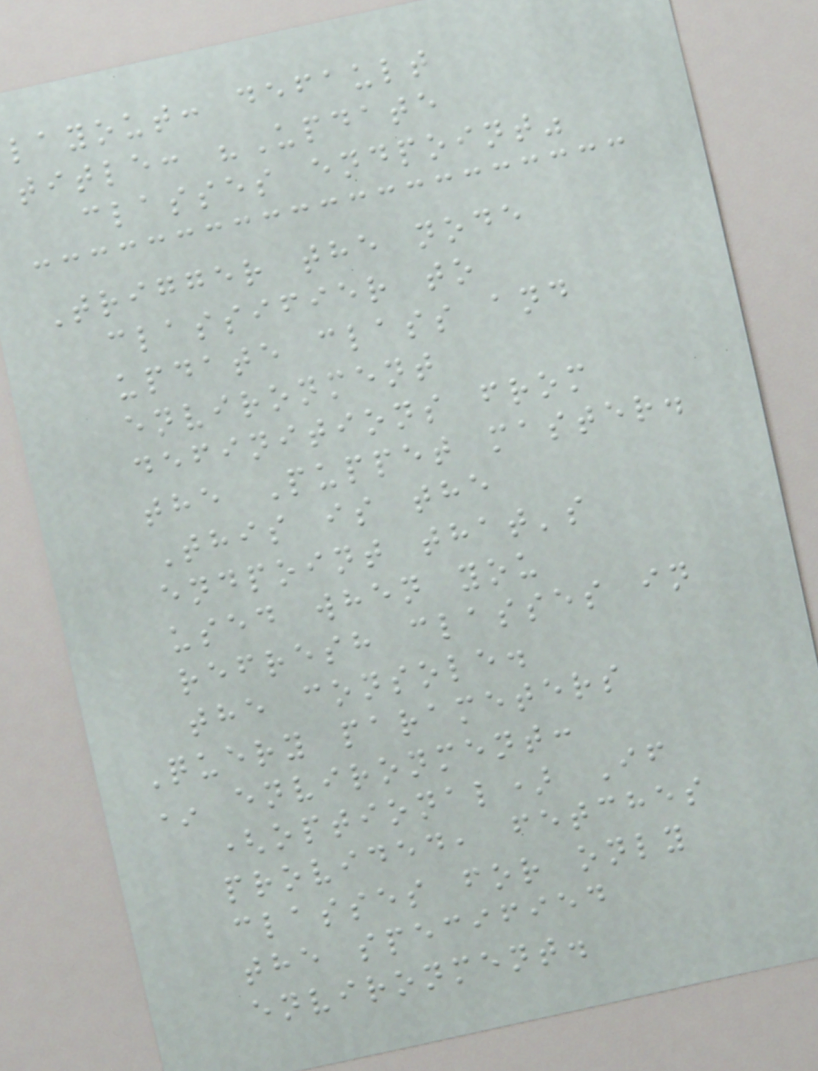layout: default
title: "Update
classes endpoint"
Trigger the node
classifier to
update class and
environment
definitions from
the Puppet master.
This is the
endpoint that's
used when you
refresh classes in
the console.
Query parameters
* environment:
(optional) If
provided, fetches
classes for only
the specified
environment.
